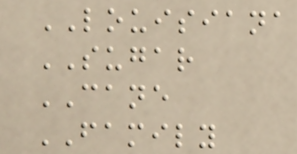LOUISIANA
SUGAR
CANE
FAMILY
